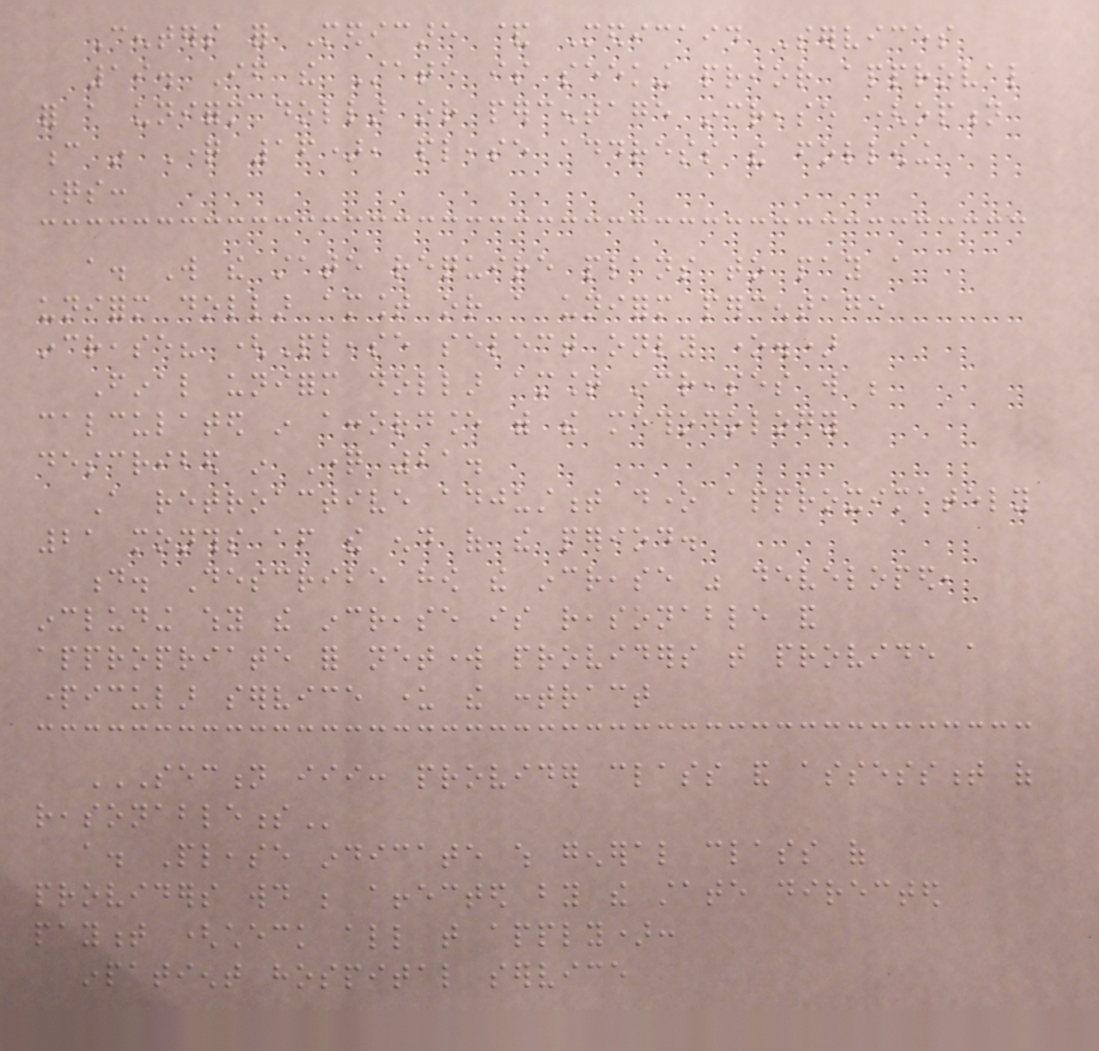Centers for Medicare & Medicaid Services
19. If the State is seeking prior approval
for a uniform dollar or percentage increase (option
c in Question 16), please address the following
questions:
a. Will the state require plans to pay a
uniform dollar amount or a uniform percentage
increase? (Please select only one.)
Final uniform dollar amount increases will be
calculated in accordance with the methodology
described in Question 21.
A retroactive adjustment done approximately
21 months after the end of the period.
d. Describe how the increase was developed,
including why the increase is reasonable and
appropriate for network providers that provide a
particular service under the contract
SECTION III: PROVIDER CLASS AND ASSESSMENT OF
REASONABLENESS
a. Please indicate which general class of
providers would be affected by the state directed
payment (check all that apply):
inpatient hospital service
